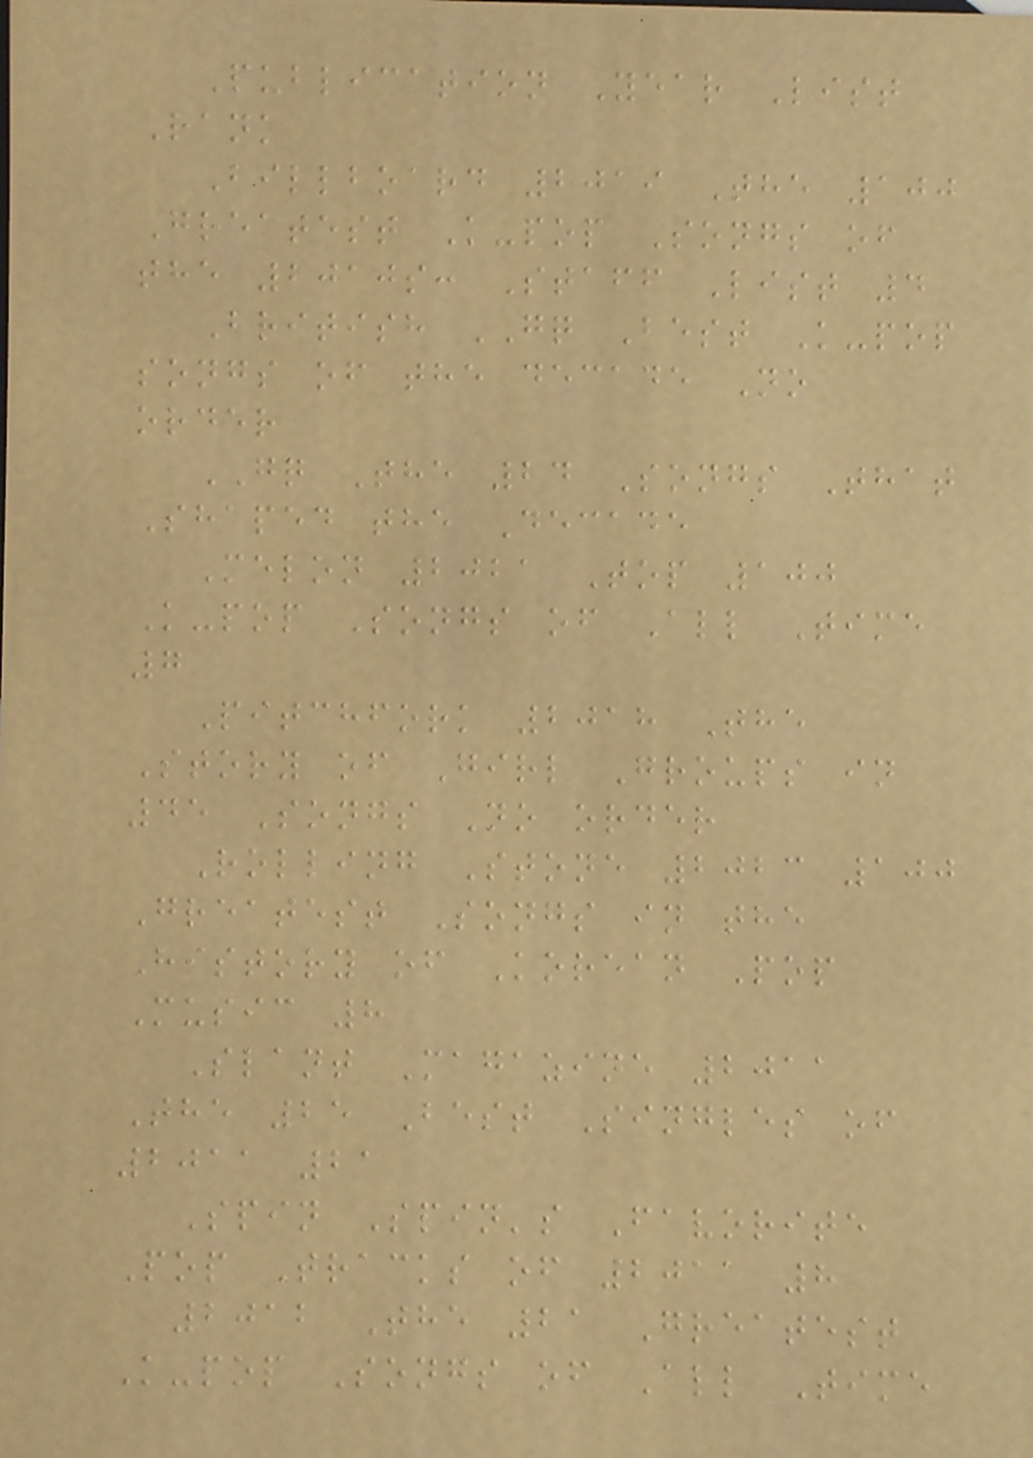Publication Year List
Rank
Billboard 2019 The 100
Greatest K-pop Songs of
the 2010s: Staff List 4
British GQ Best K-pop
songs of the decade No
order
GQ The 24 Songs That
Shaped the Decade
Melon 2021 Top 100
K-pop Songs of All Time
7
Pitchfork 2018 The
Story of Girl Groups in
45 Songs No order
Rolling Stone 2023 100
Greatest Songs in the
History of Korean Pop
Music 8
Slant Magazine 2011
The 25 Best Singles of
2011 21
Spin Spin's Favorite
Pop Tracks of 2011 8
2012 The 21 Greatest
K-pop Songs of All Time
